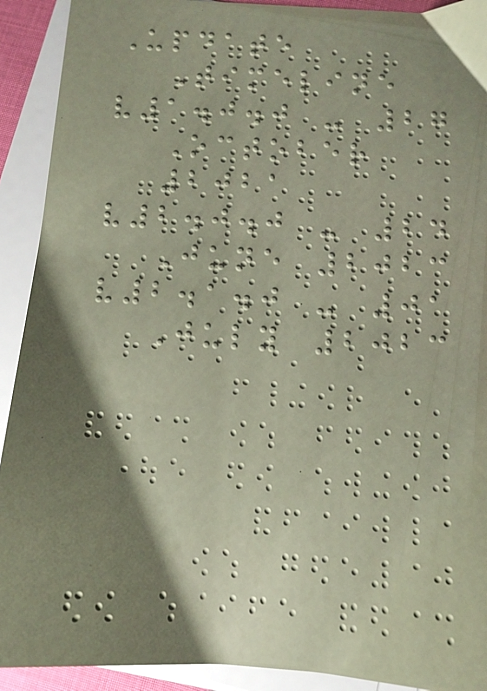Update
Timeline
v1.0.0 - 27
October
2021
v2.0.0 - 24
June 2023
v2.1.0 - 01
July 2023
